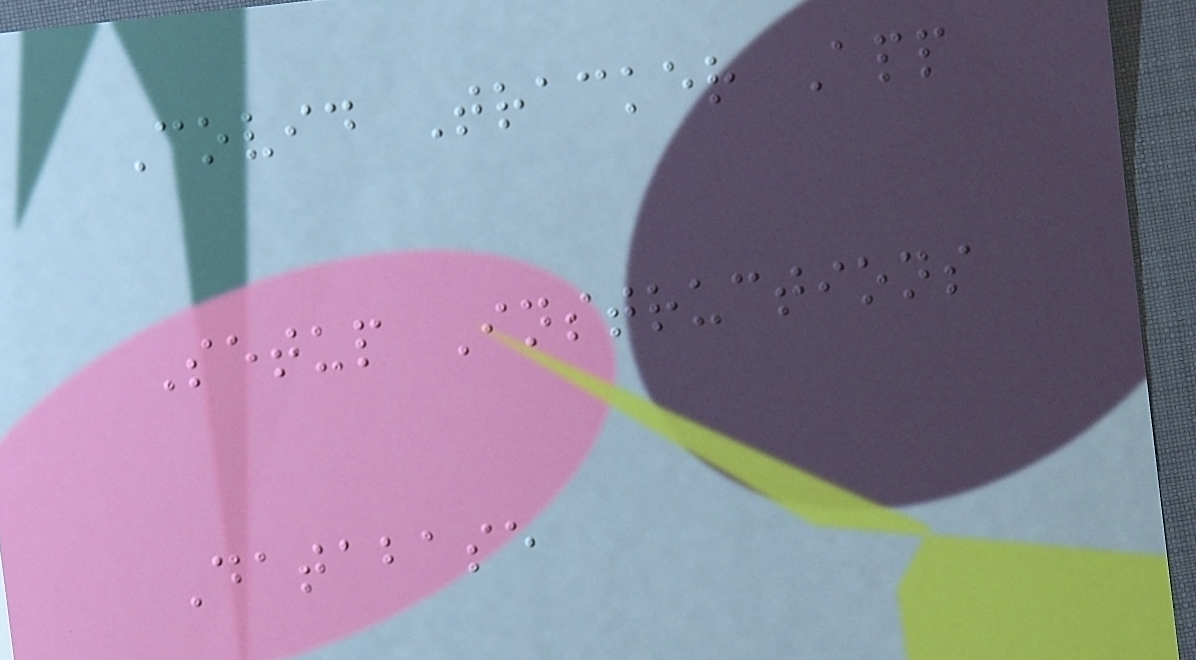Covid Tracker App
Setup Instructions
Database
